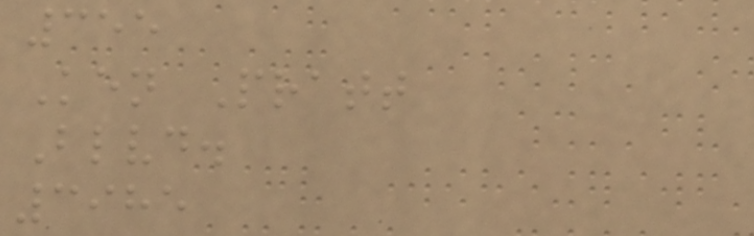355
Ken Pratt
Blvd.
3985
